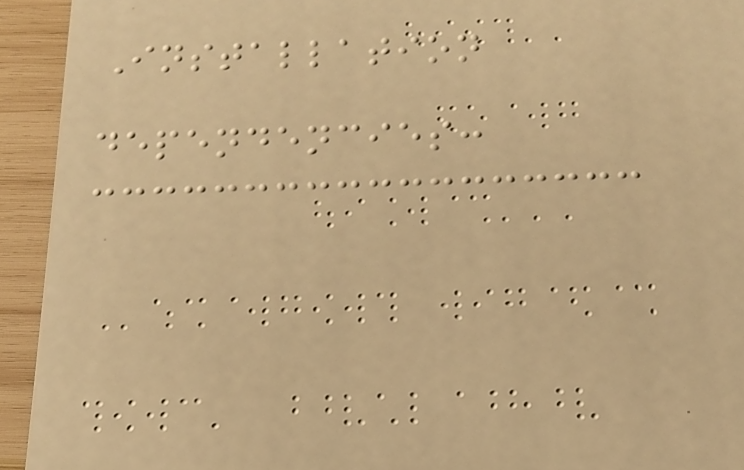Installation
dependencies:
